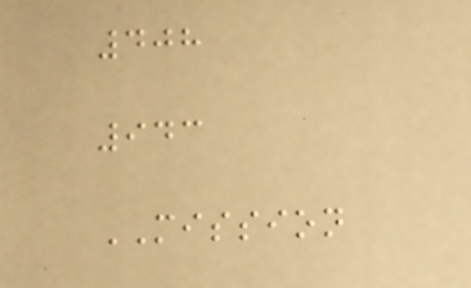408
943
MISSION
